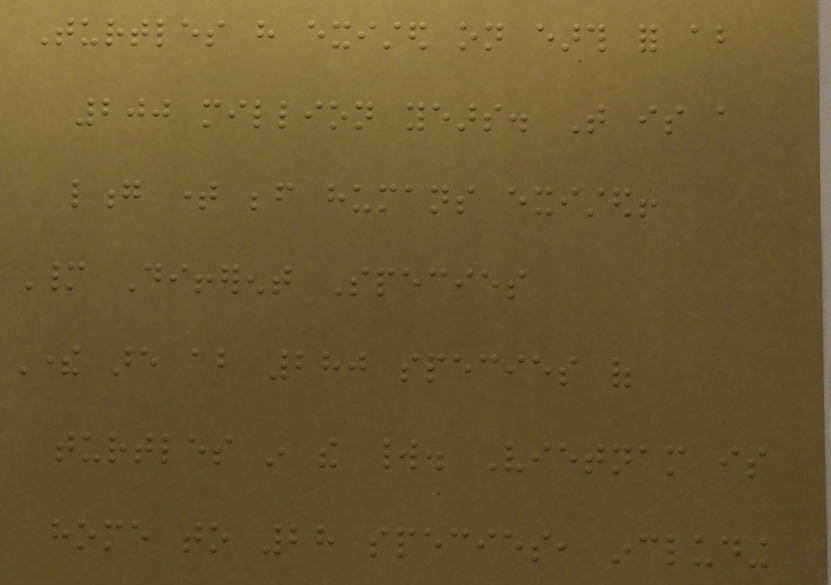Turtles have existed on earth for about
200 million years. That is a
long time before humans existed!
Many Different Species
There are about 280 species of
turtles in the world. Vietnam is
home to 28 species, including
